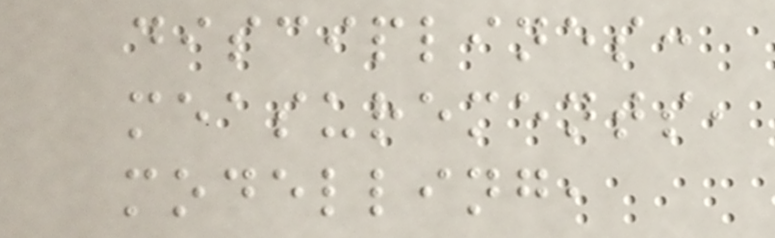disciplines:
measurements,
modelling,
